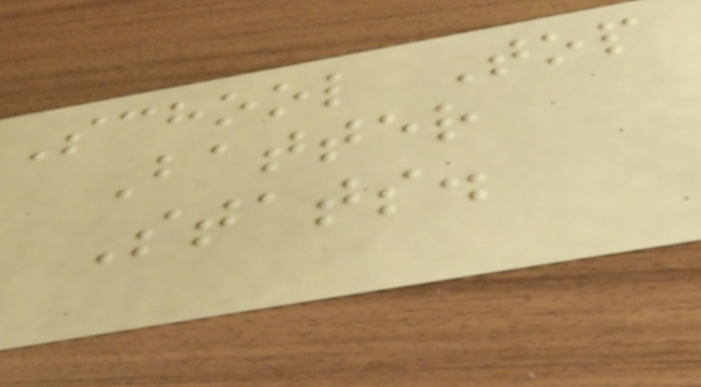School Top
Batter
Stats.
